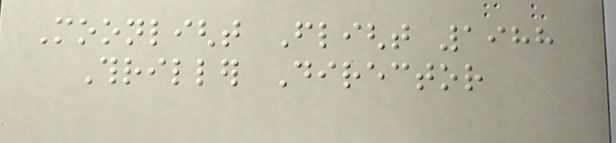Moonlight Flight 1988
Thriller Director
